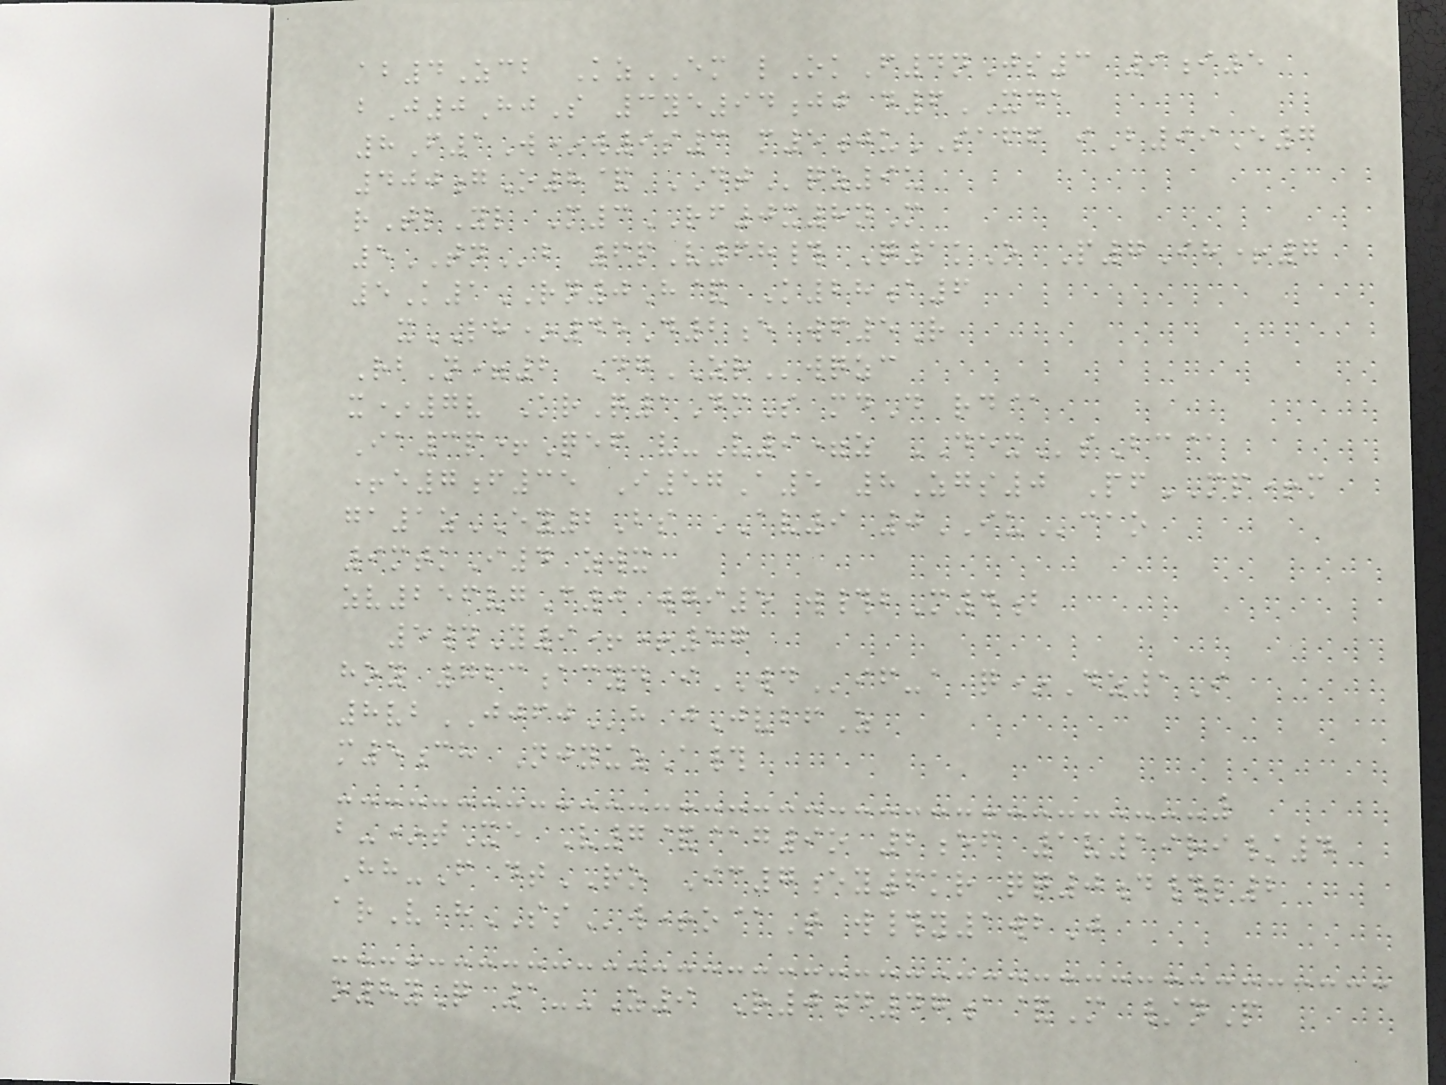ab4Zcb KzEM lOkF4nJs3 9i5
bJ0HjS 3ye94jj d6XDA
8F1W*w9s3 m5juSAFF iB99E7
400gO8& DTqz9u
rTlYl M3RF0x8nM
5TNb 6pV68# Q1kO P7Ih+7
5K1RN0H& K28a6
xLH*45D2e wf5R
RbN=2 DgZRwqzc
x*7v KrQ1DmS mdD rd@
Ia3p+Qef v-V9=z DEXsBc@
+e7f35 I57A5 8Zgs0 PfMP+m
ga1zEY2Bs AV9 0IUcao
9mtkI4 zwx
zv256vgC0 wgi5 w#bM4b
5#Y9++57
hoy 723acyd iWDif-a q*Dz1I
8vbJJFJh jJvbfZ
m5ch NjyuzA#
b-*tXe V7&@g9o 2ef 1v19ri/4
Hh-F dtRO Ic7ey6kr qq0d#l2
arV hSSw+o@T w#y1wbJ
o8yQ 1--Z9 R0d47a&M /nP
